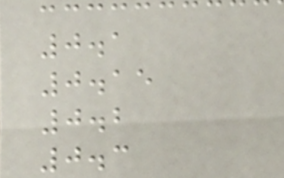0.1
0.15
0.2
0.3
